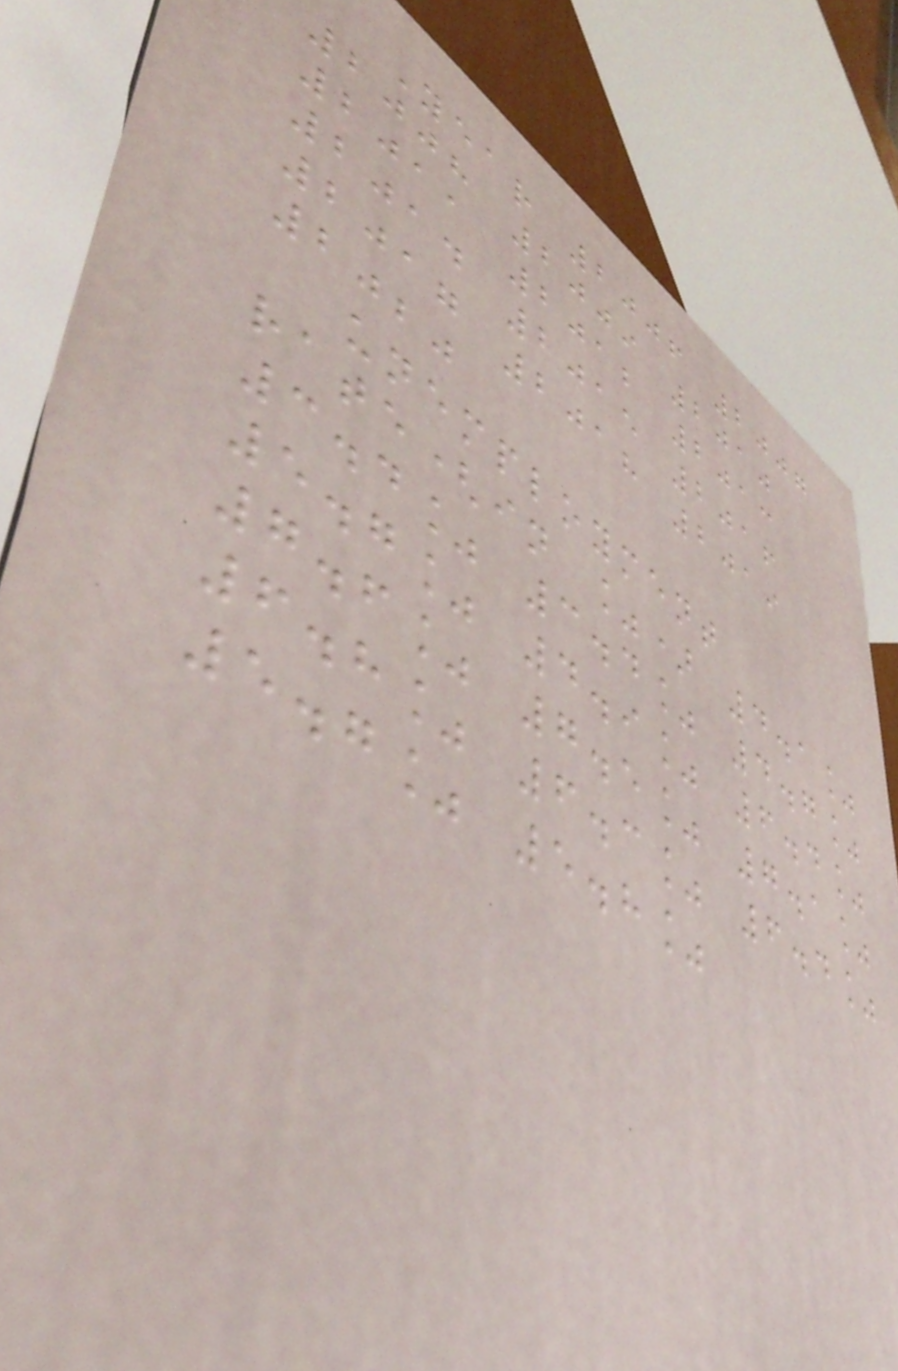Year 2006 2007
2008 2009 2010
2011 2012 2013
2014 2015 2016
2017 2018 2019
2020
unemployment
rate(in %) 4.1%
3.4% 3.4% 4.7%
5.7% 4.9% 6.4%
7.6% 7.5% 7.1%
6.8% 6.3% 6.4%
5.7% 5.8%
